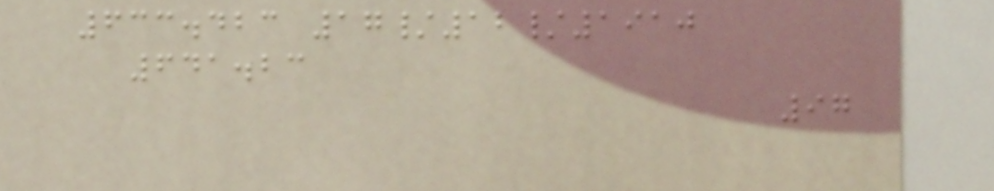633.423 17/12/1910
641.23
97
